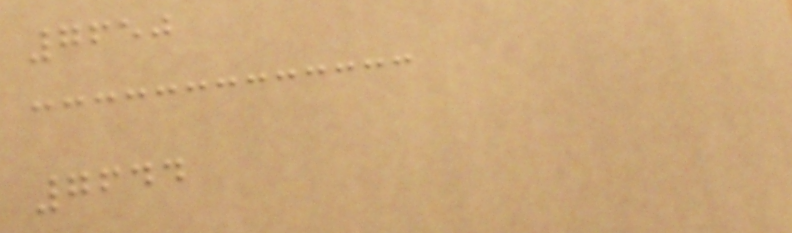7650
7644
